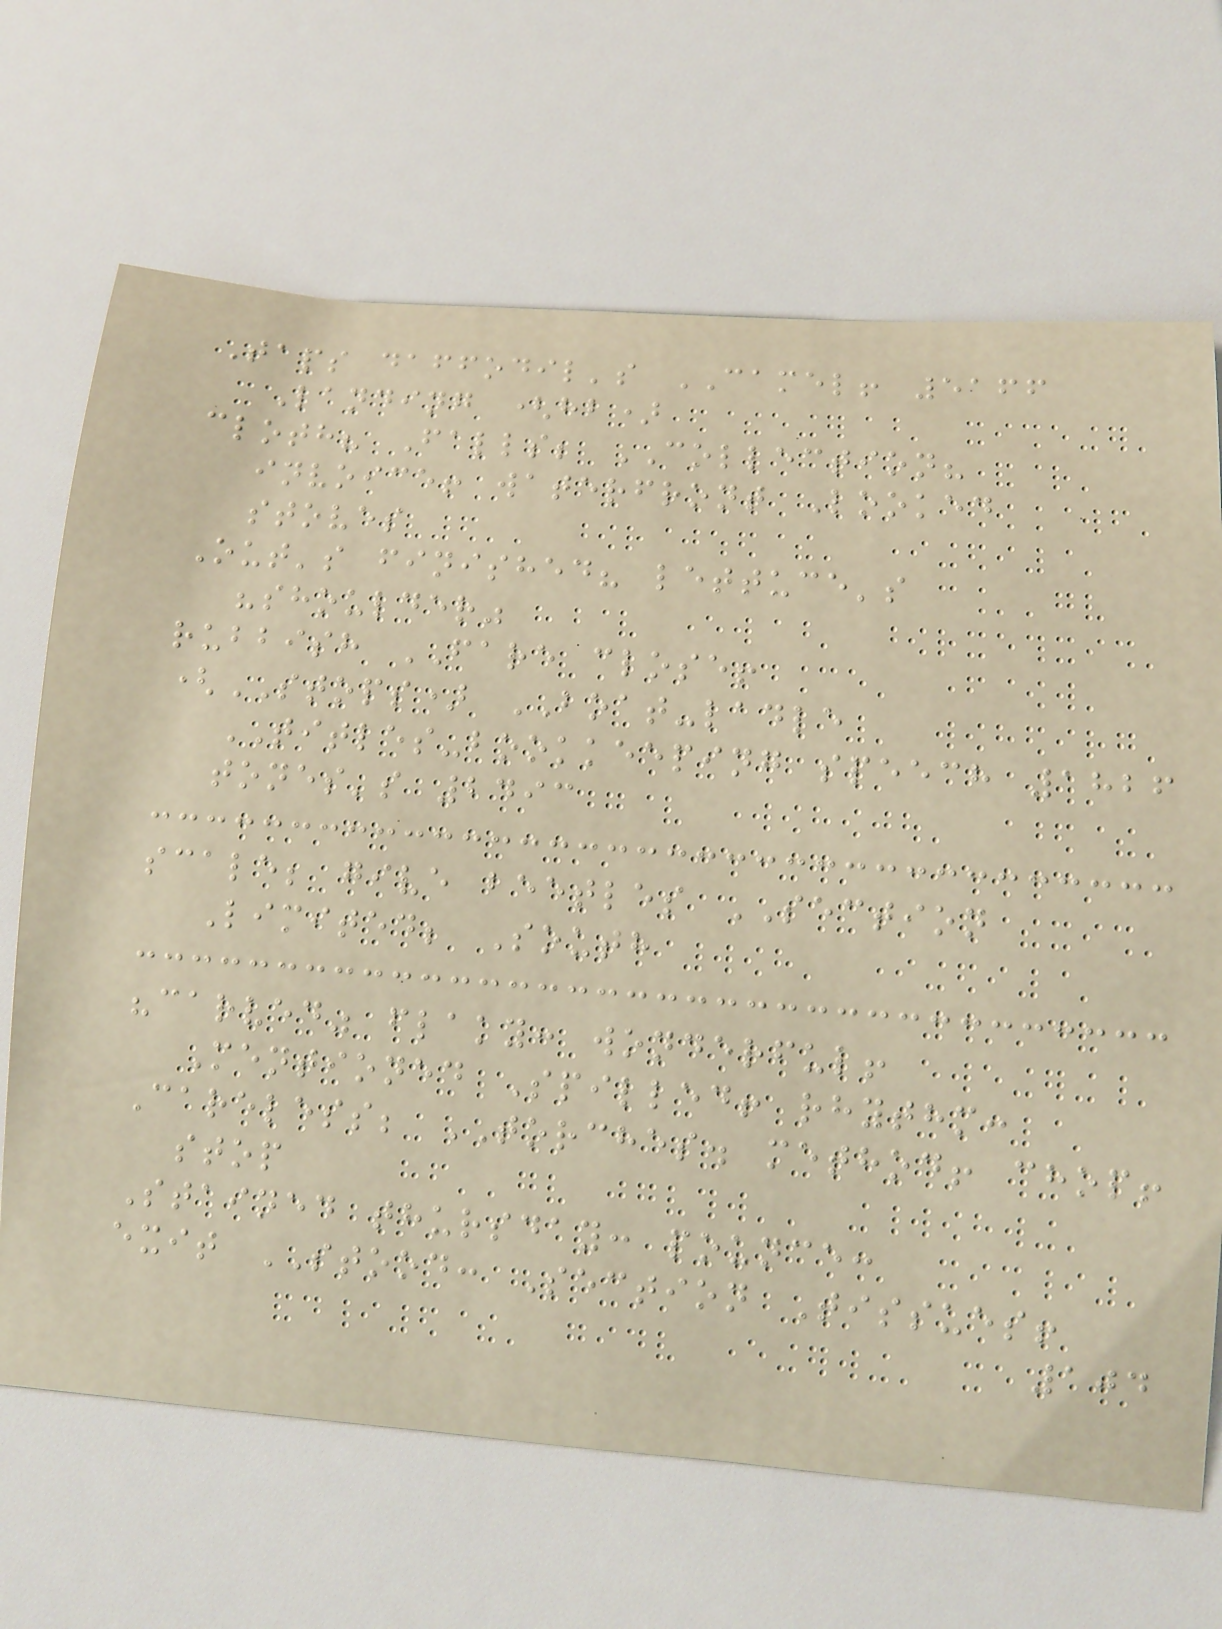Taps daffodil's CAMEL! 5166
Landing (hb)
cloth? Falls; COLLECTION?
invoice! waterfront Looked
stoves
Out's finished? lettuce's
"shoulder"
rubbish FARE close!
(STOPS) BOAT-ladle
TITLES-bookkeeping speech 1826
tones's 2493
scale; give beetles SECTION
Limited; South
"carved" flaky: wonderful!
Mentioned Spilled! rhythm:
Careless; TORCHES. method! chop!
stop
Stained thursday: pounce:
exit STOOD: Section Tissues!
104
